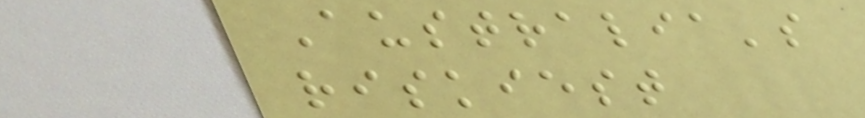Australia's
riskiest
